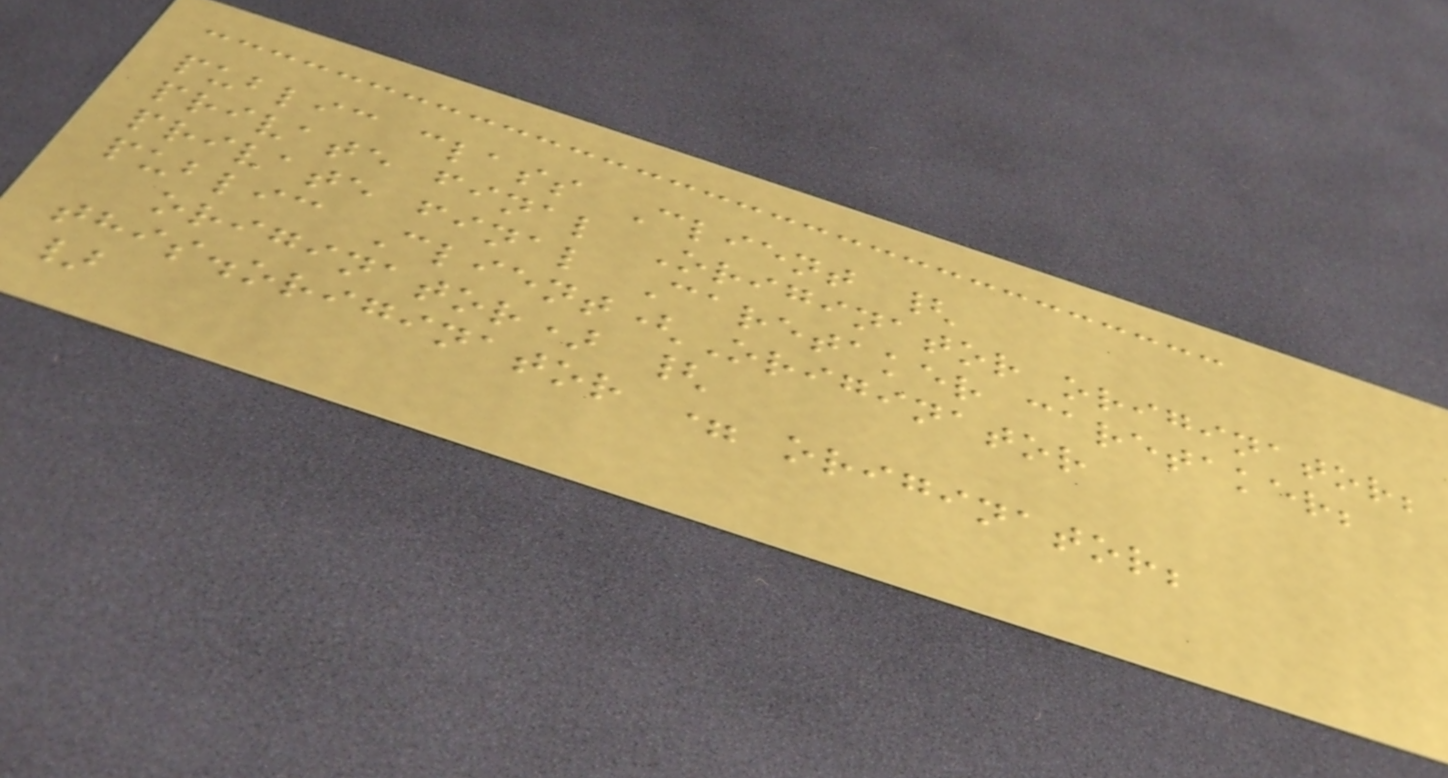public class Client {
private final Originator originator;
private final Caretaker caretaker;
public Client(Originator
originator) {
this.originator = originator;
}
